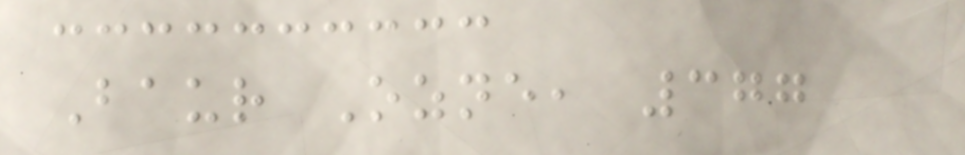Baur Ozne, 377
